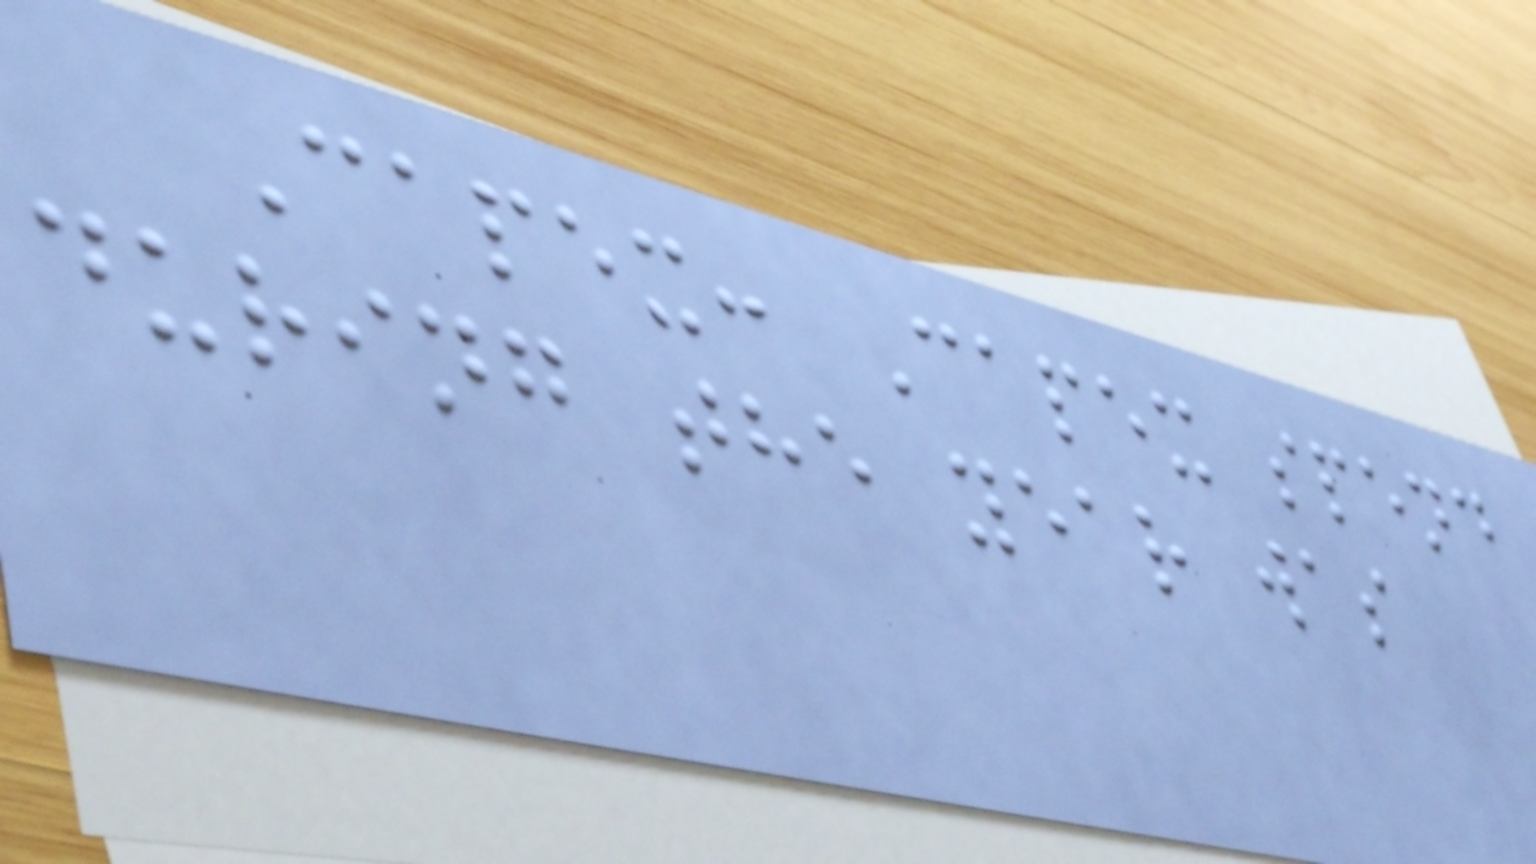Capex: Capex spend
during the year was
